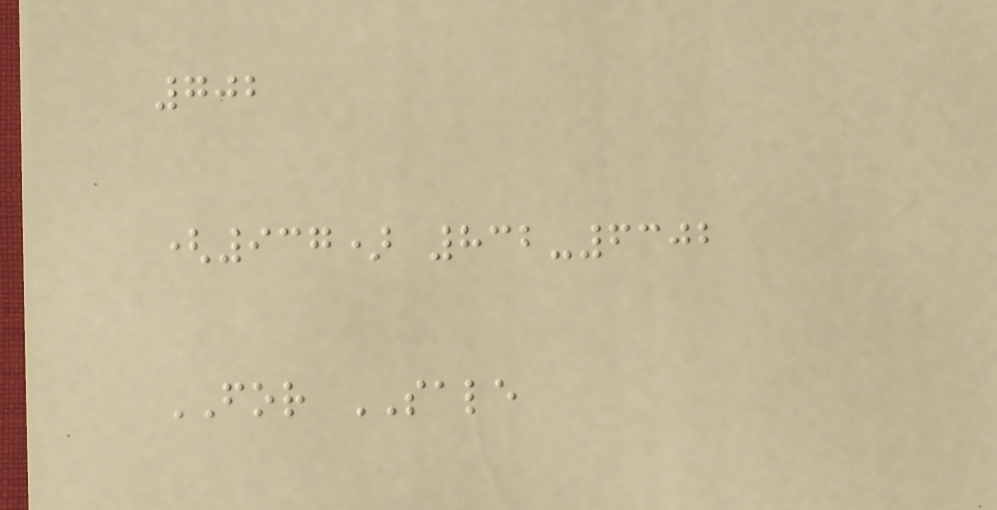702
(937) 832-6302
FOR SALE
